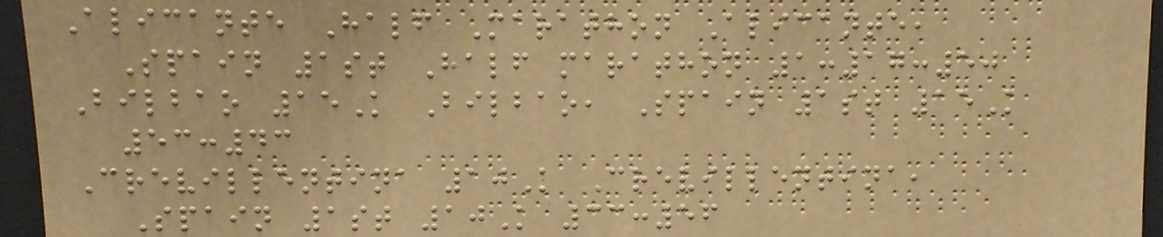Alicante Half Marathon Alicante,
Spain 1st Half marathon 1:17:50
Bilbao 15K Bilbao, Spain 1st 15K
53:43
Crevillentina 10K Crevillentina,
Spain 1st 10K 33:56
